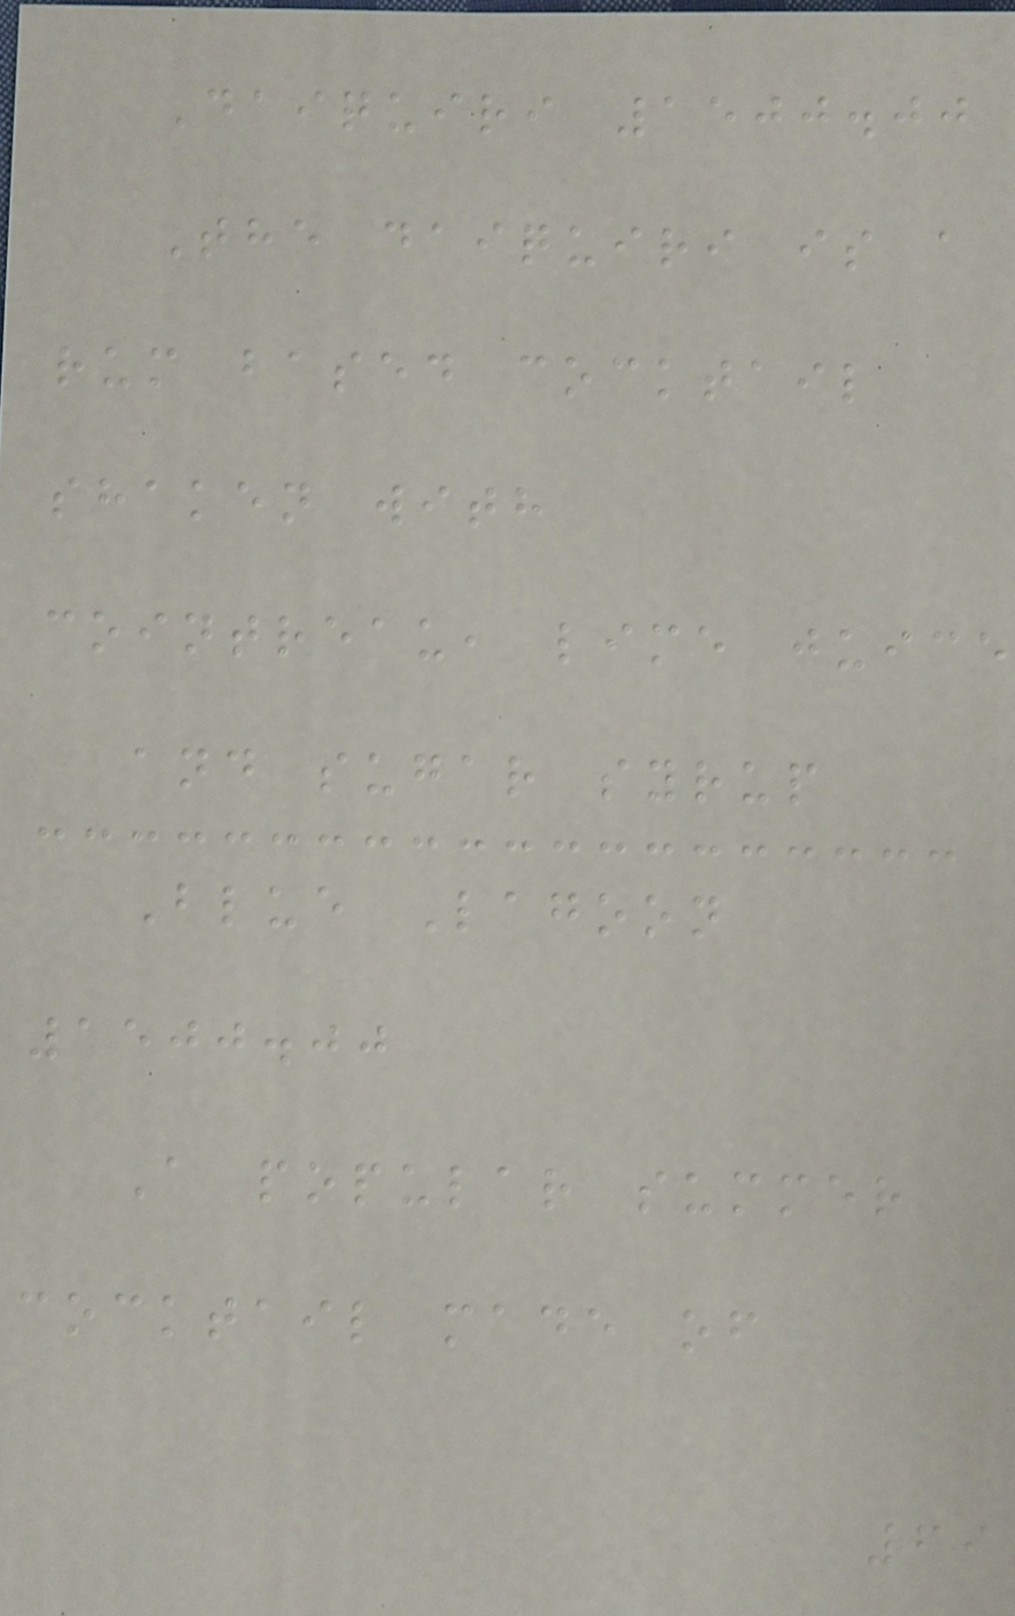Daiquiri 1500.00
The daiquiri is a
rum based cocktail
shaken with
cointreau, lime juice
and sugar syrup
Blue Lagoon
1500.00
A popular summer
cocktail made of
69
